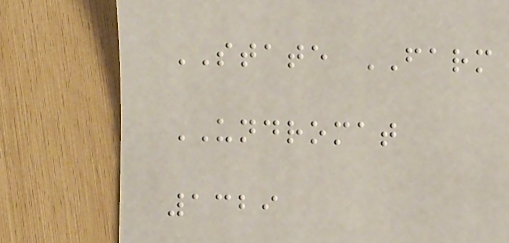STATE FARM
UNDROMAT
1329
